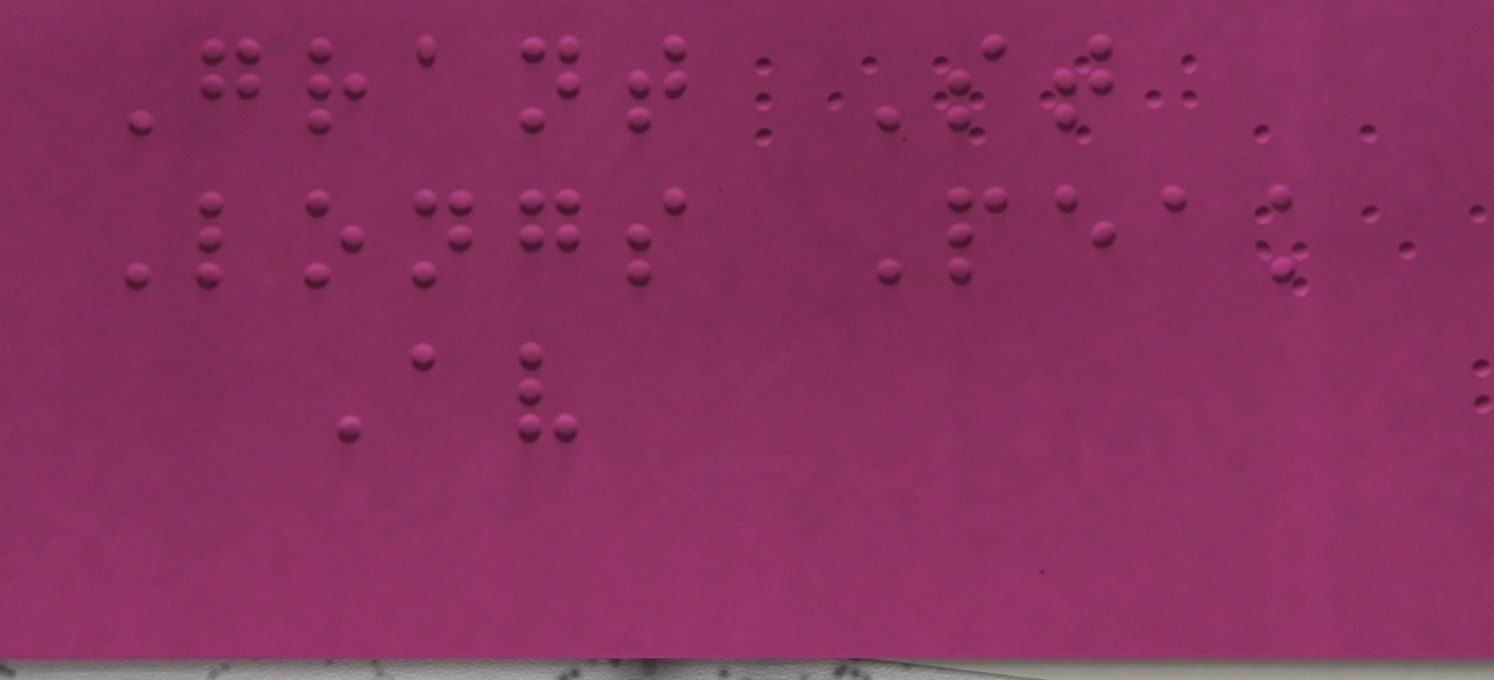Grant St
Longs Peak
Av
